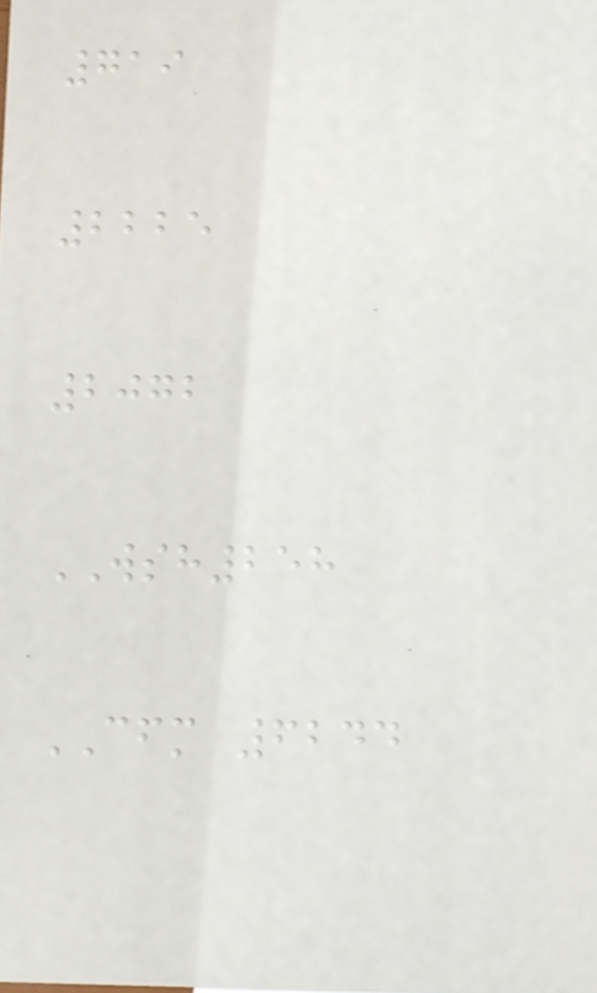719
2225
2072
WSH258
CFM 6244
